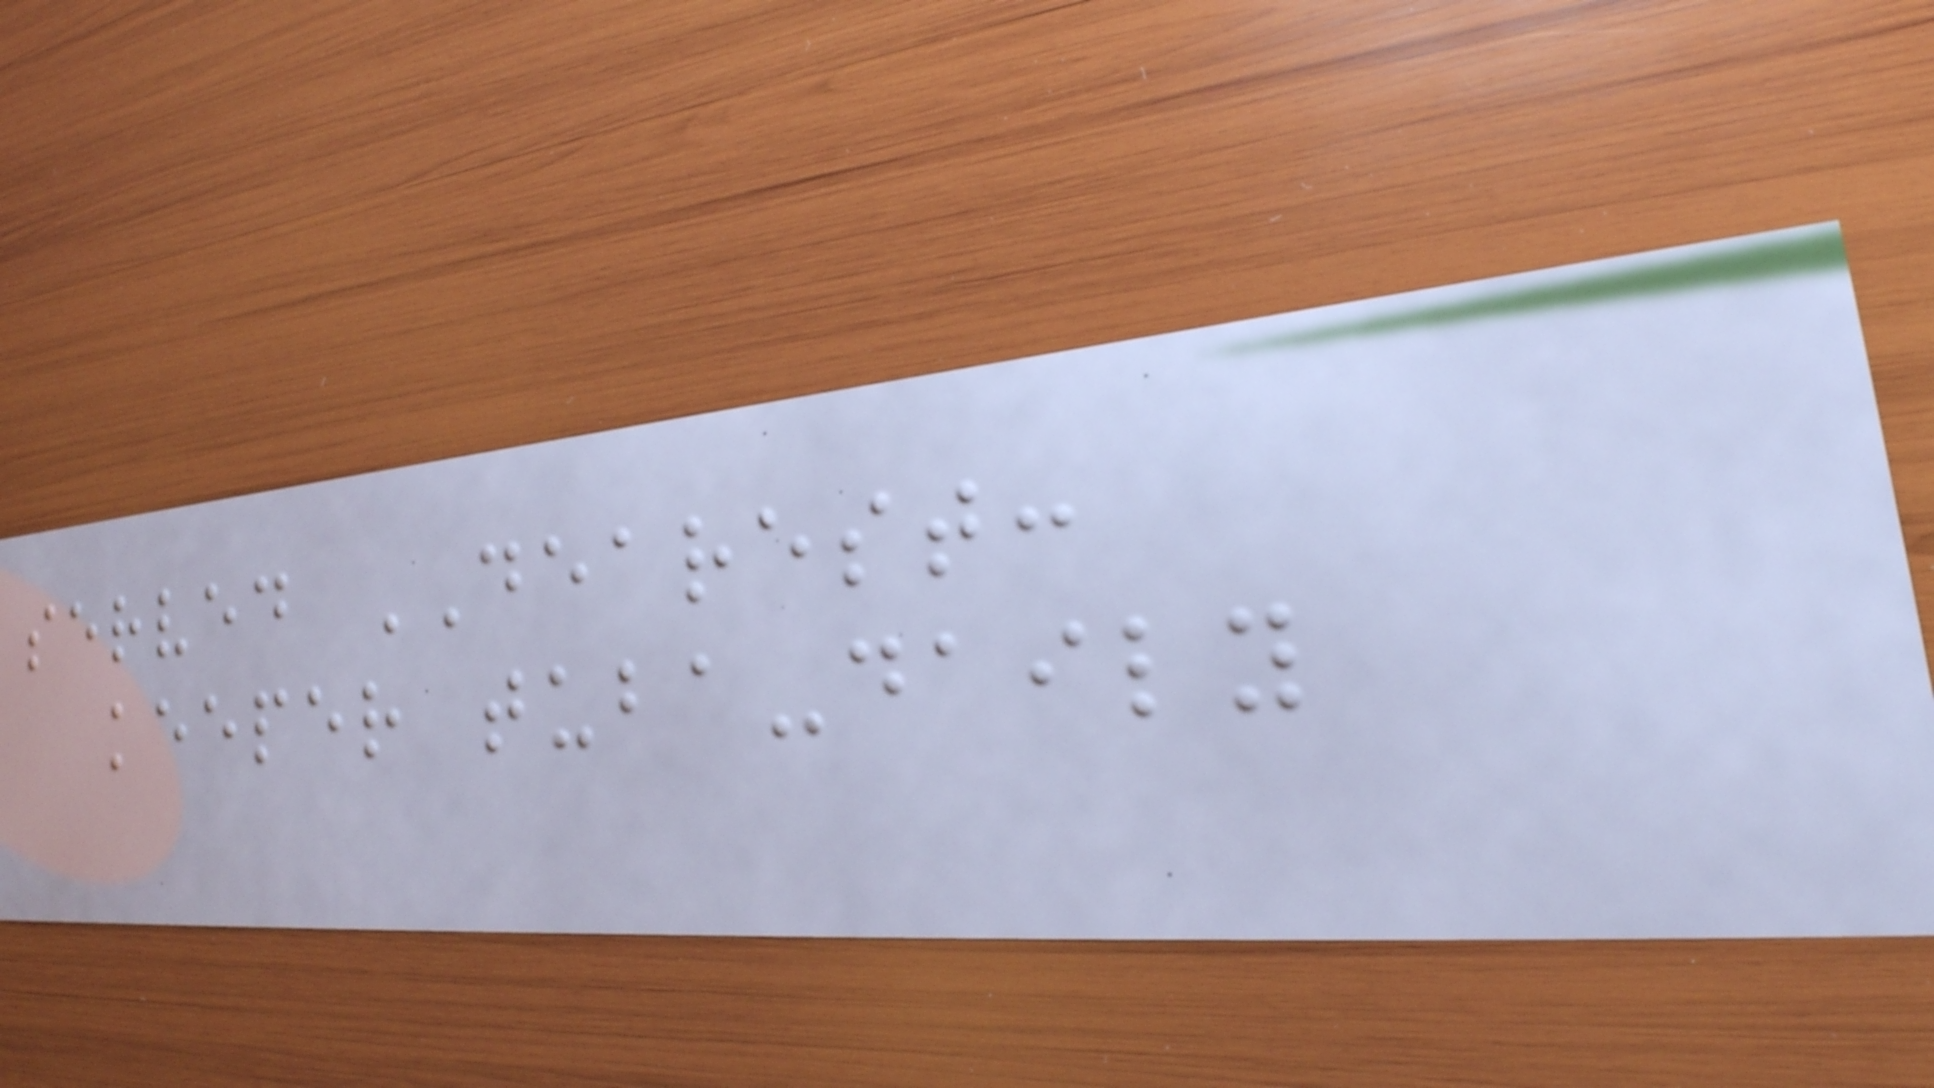served DEAREST:
keeper tuba-daily
